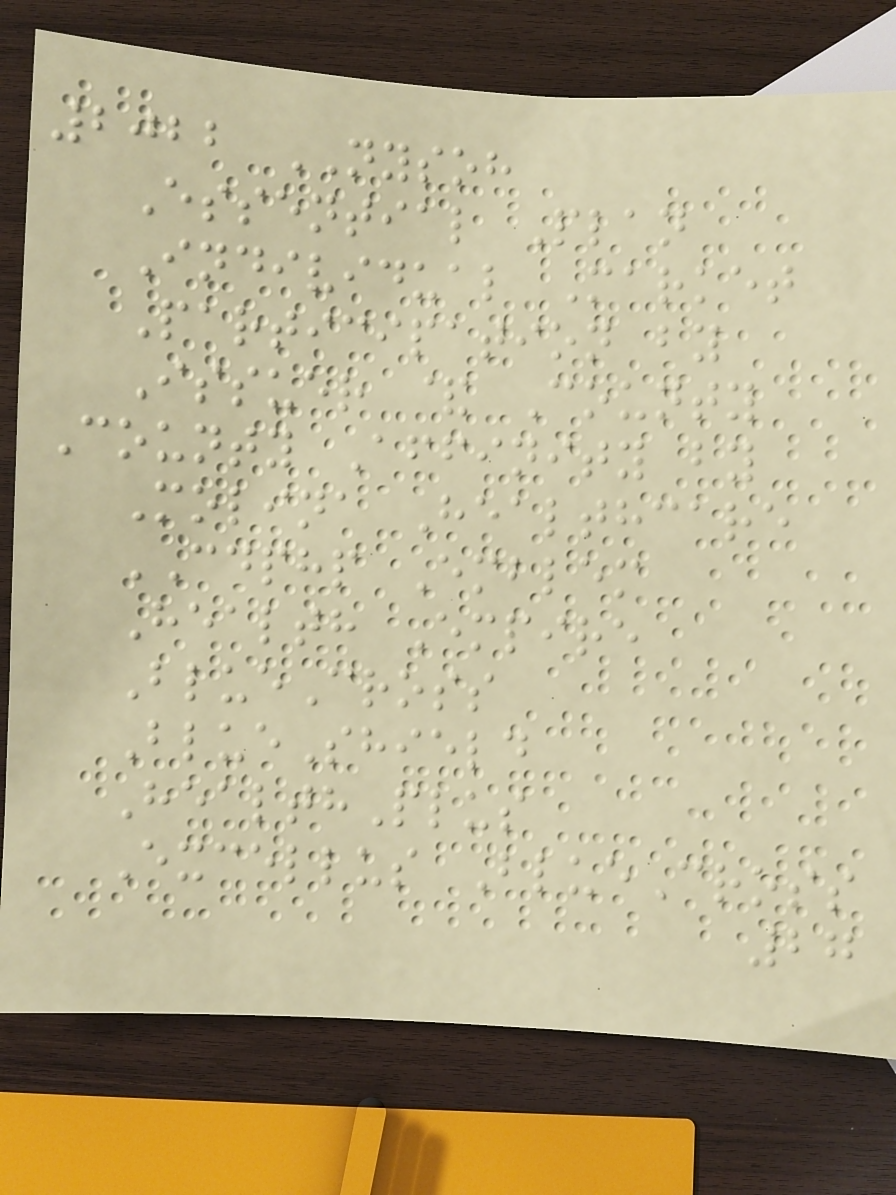2022 NYSOH
Essential Plan
Individual Market
Participation by
Issuer & County
County Affinity by
Molina Healthcare
CDPHP Emblem
Health Empire
BlueCross
BlueShield
HealthPlus
Excellus BlueCross
27
